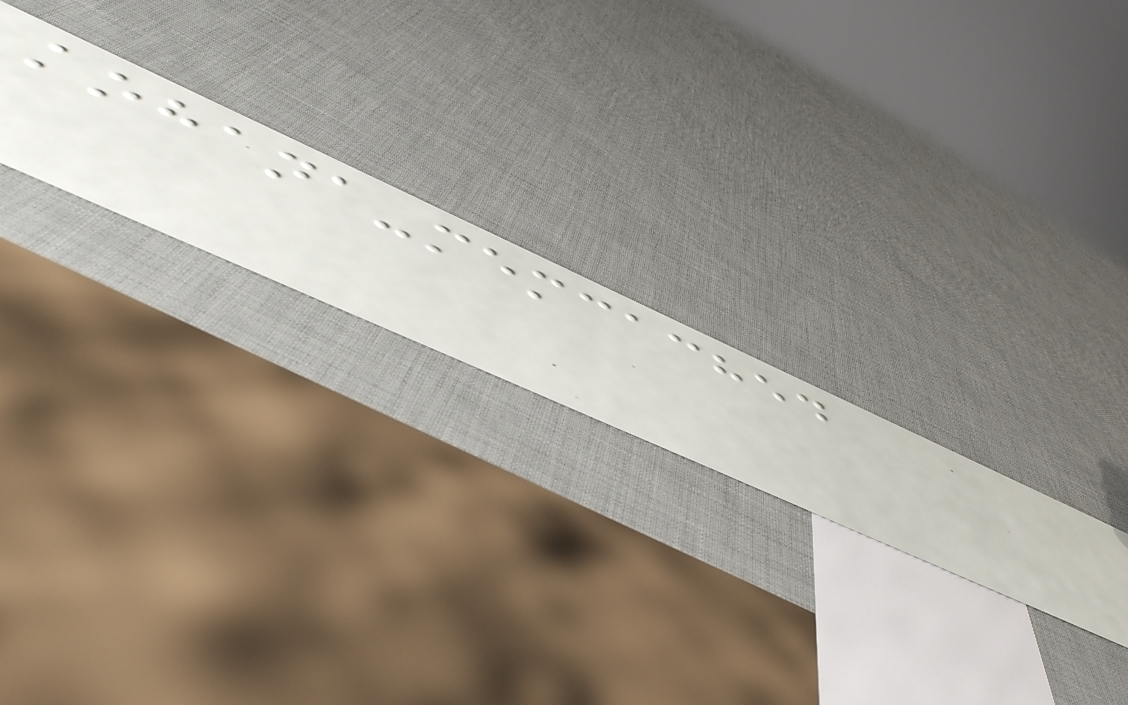kohana-memcached
